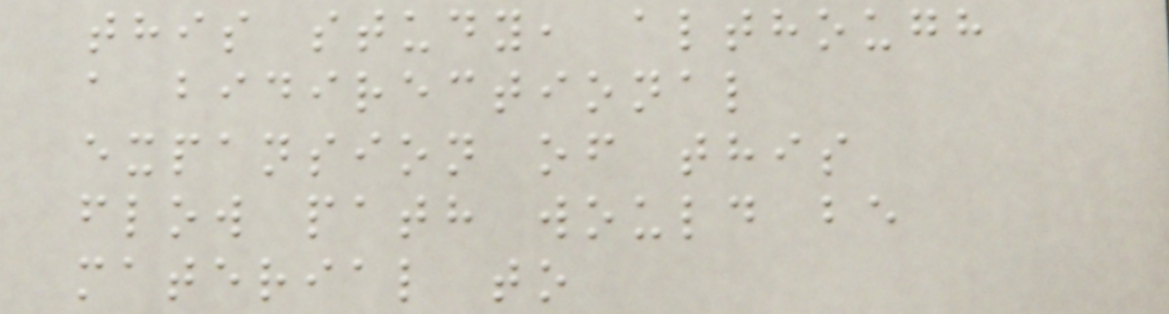this study, although
a bidirectional
expansion of this
flow path would be
material to
